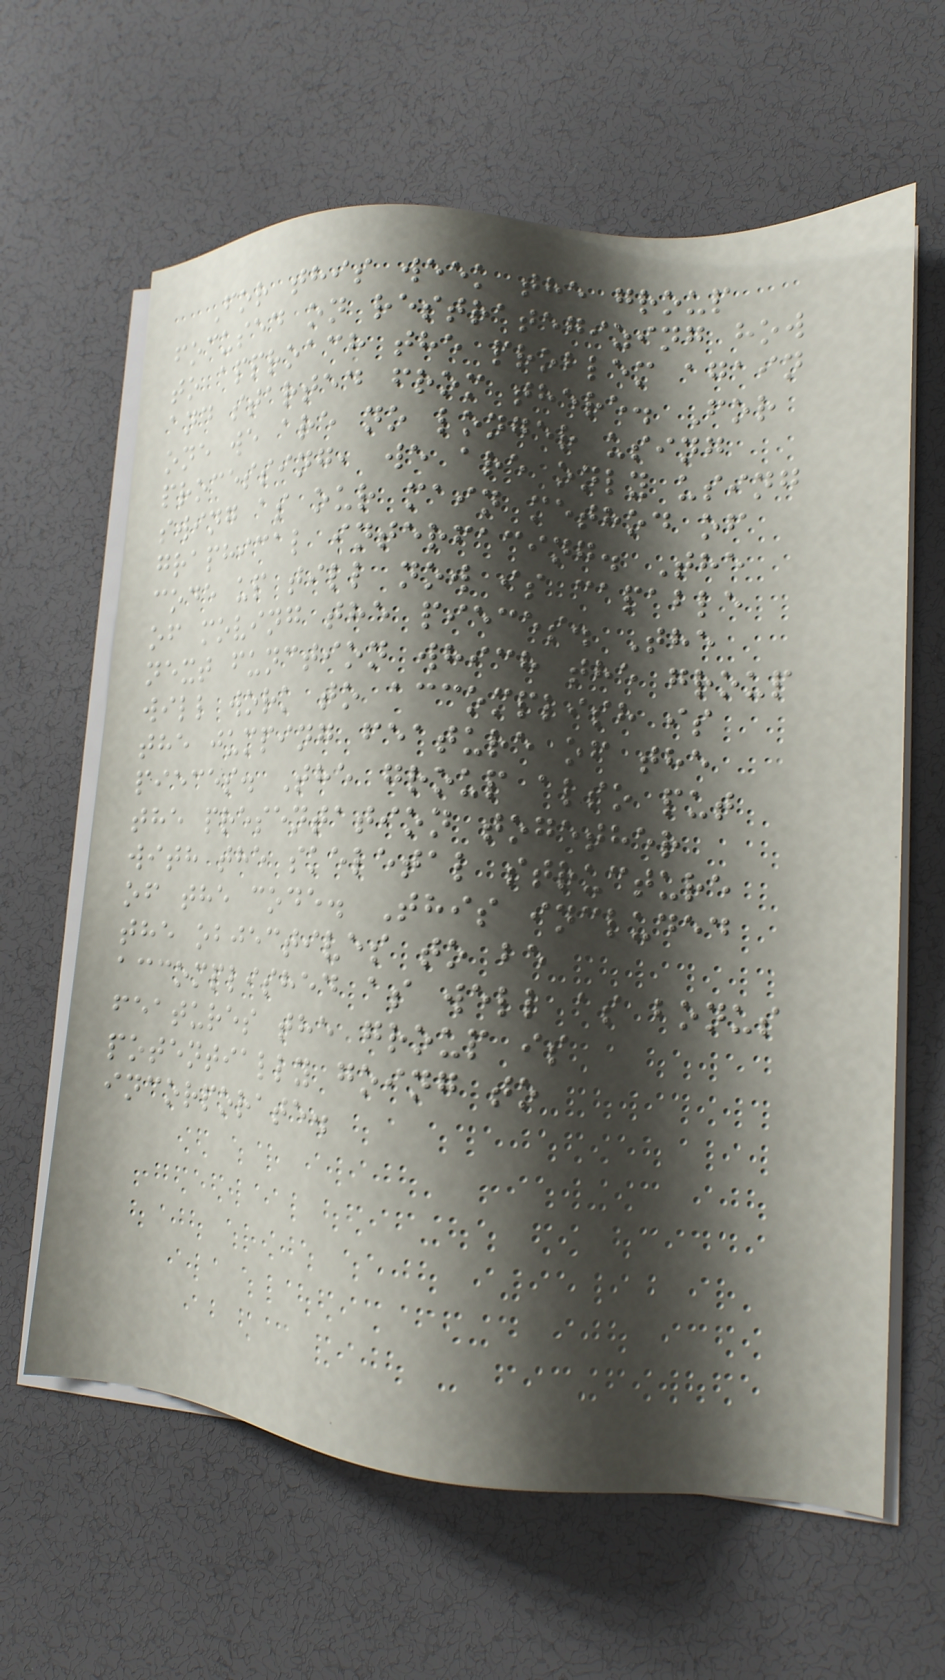For this week the group
focused on restrategizing how
to approach the problem again
and started from there. For
one we are no longer using
processing, we are only using
swing as our main method of
graphical interfacing. The
code up till now is capable
of moving the pieces. The
next function which the group
will work to accomplish is
the jumping feature of the
pieces. The group also put
the presentation together
with the skeletal structure
of the code. This included
the objectives to be
accomplished as well as bonus
features the group is
potentially going to
incorporate.
